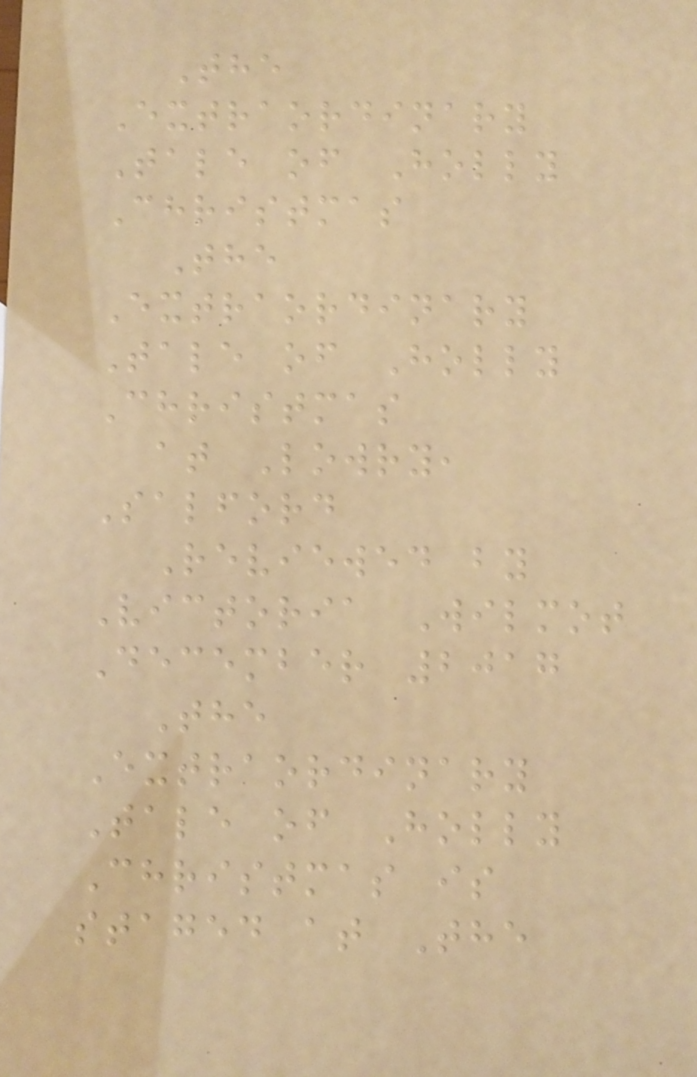The
Extraordinary
Tale of Holly
Christmas
The
Extraordinary
Tale of Holly
Christmas
at Lowry,
Salford
Reviewed by
Victoria Wilmot
December 2017
The
Extraordinary
Tale of Holly
Christmas is
staged at The
